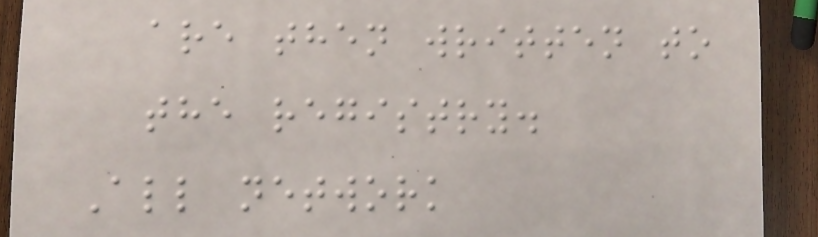are then written to
the registry.
All network
